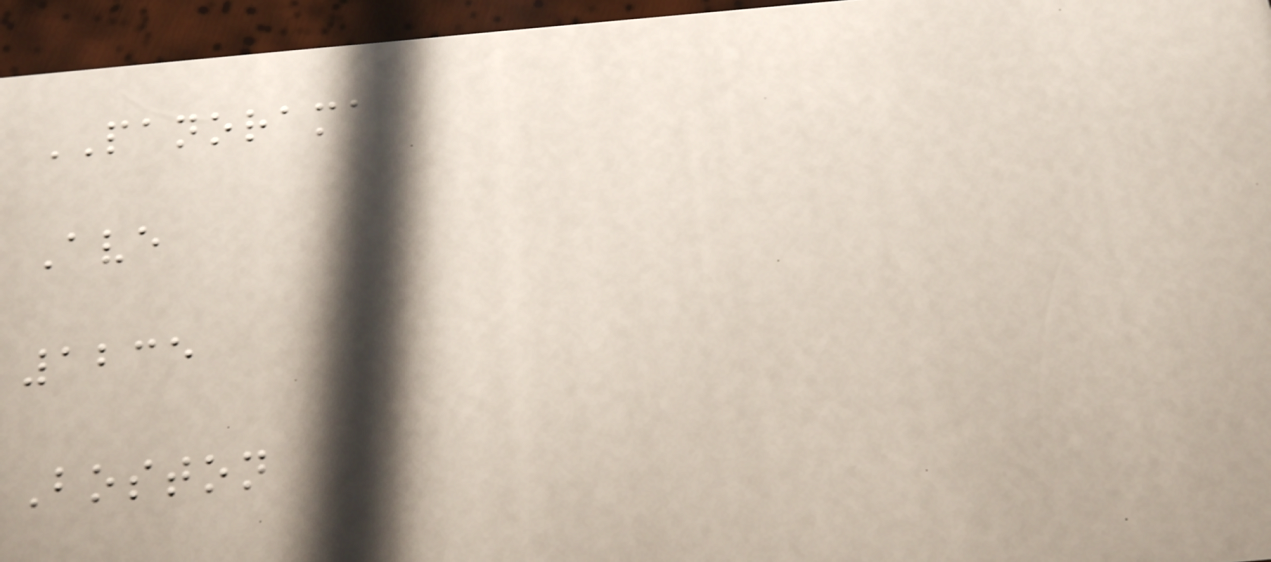PANORAMA
Ave
1235
Boston
